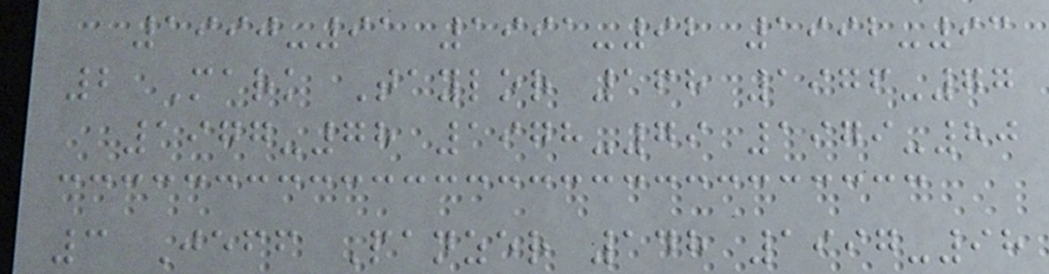1990-91 1991-92 1992-93
2 Mark Taylor 168 1976-77
1977-78 1978-79 1979-80
3 Jeff Panzer 148 1997-98
